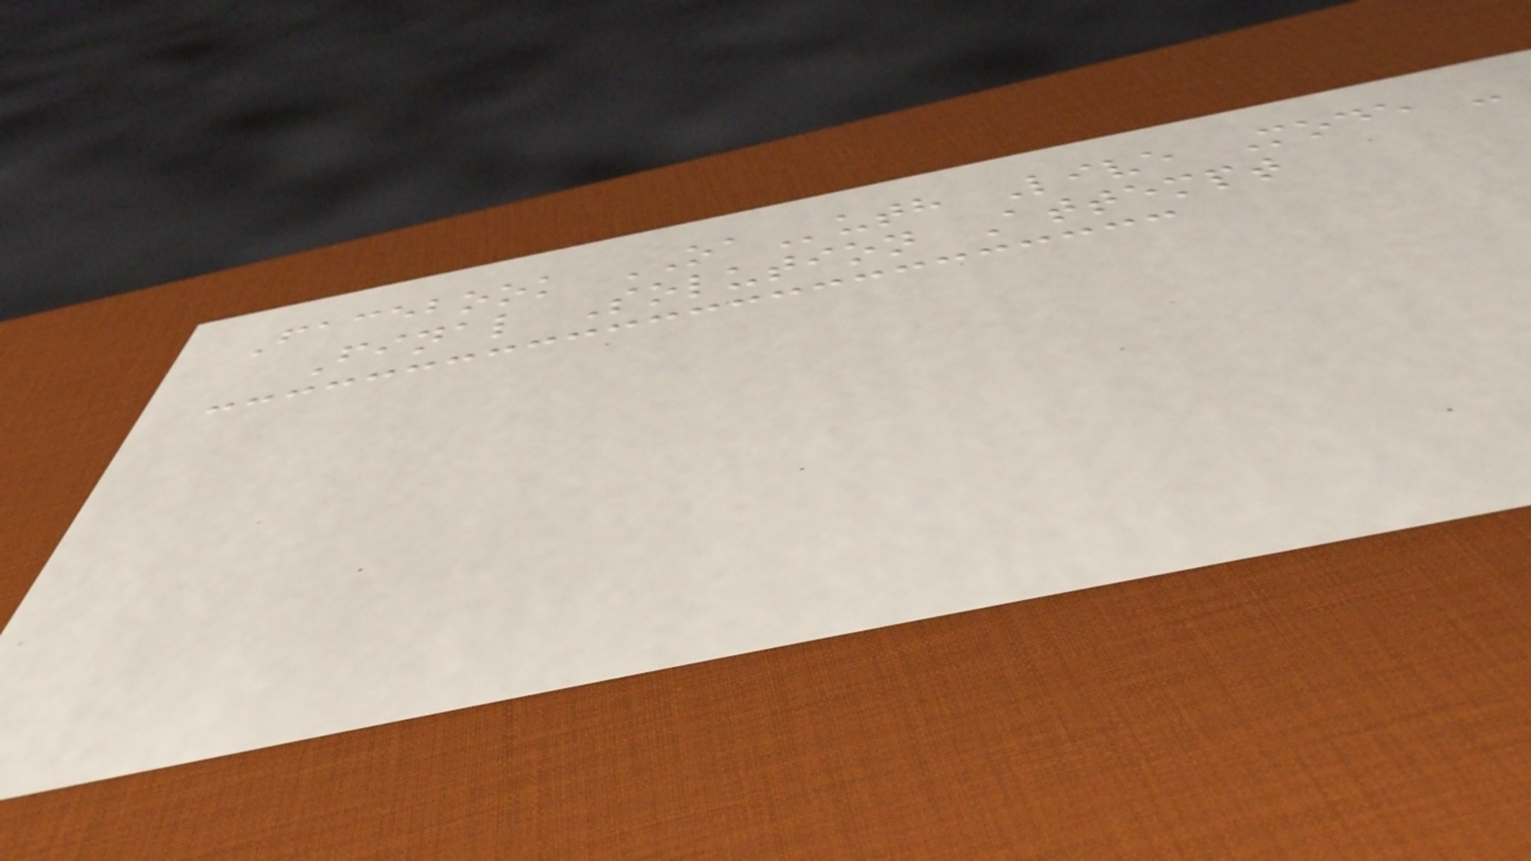Facebook OAuth Live Mode -
Final Solution Attempt
